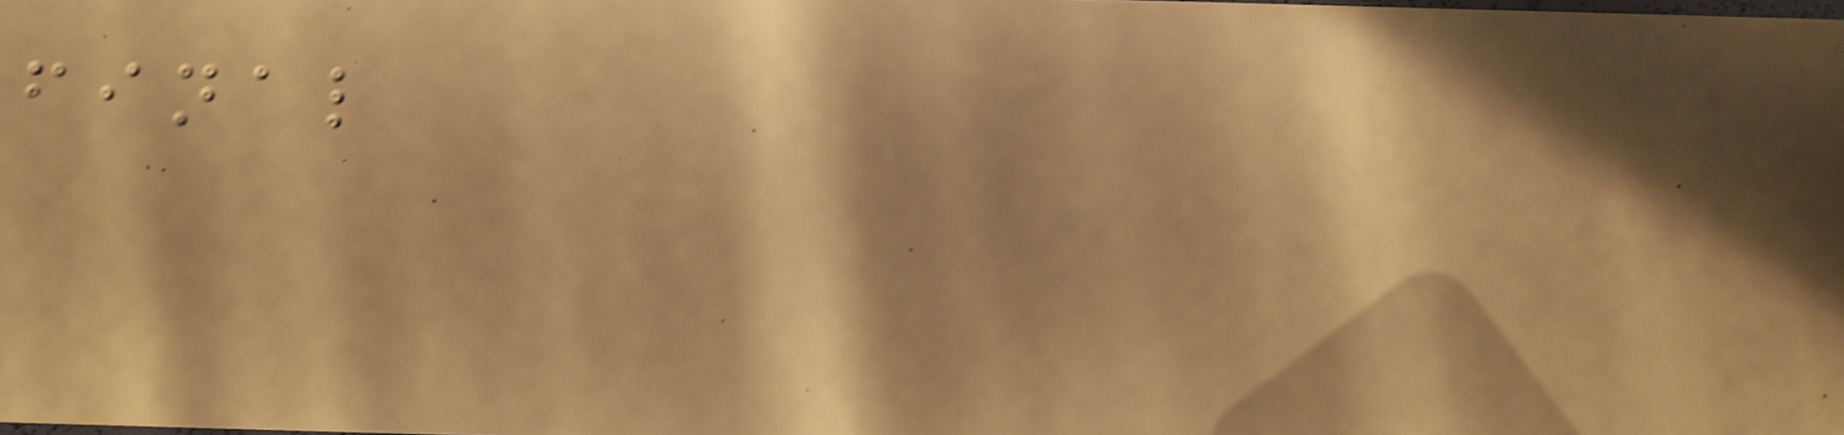final
